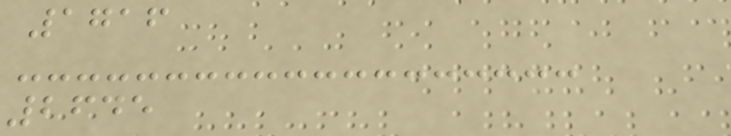1716
2645
